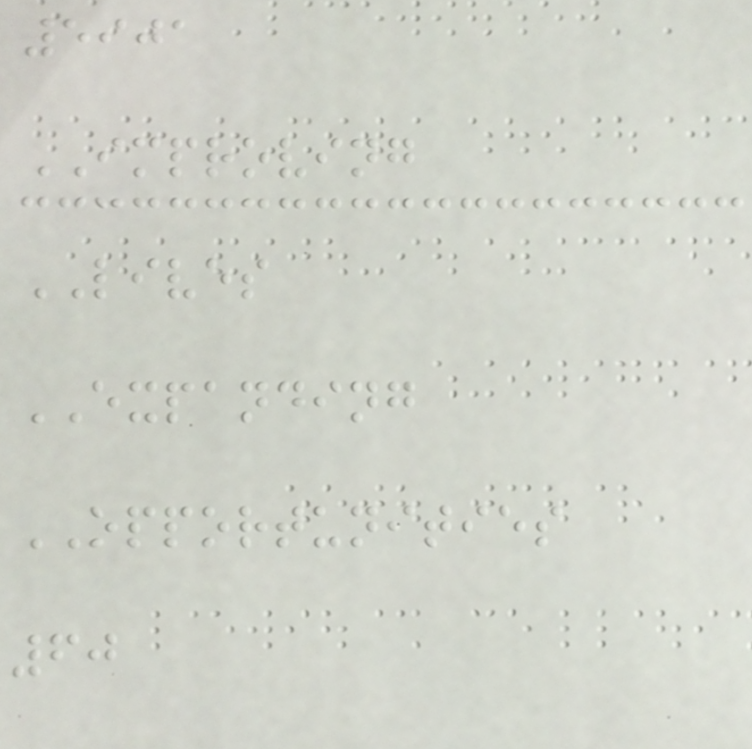5901
IMPROVING
LIVES
EXPANDING
OPPORTUNITIES
60
